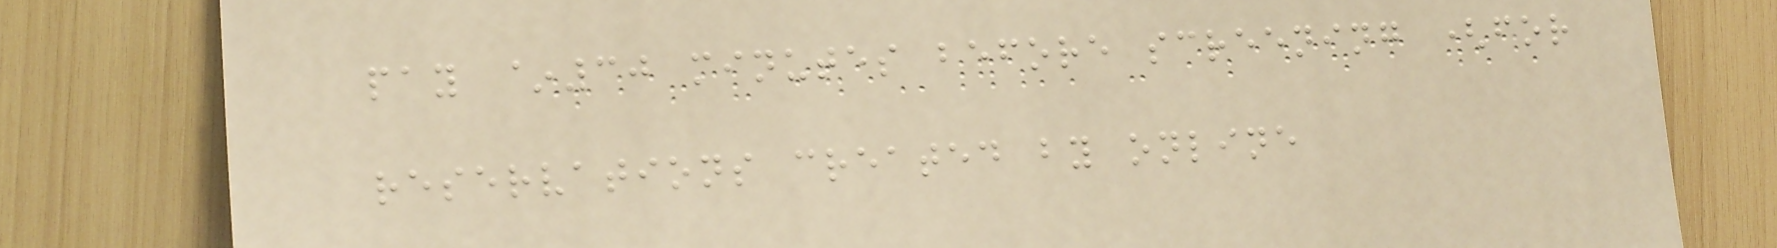pay ~30 minutes before screening (for
reservations created by online
